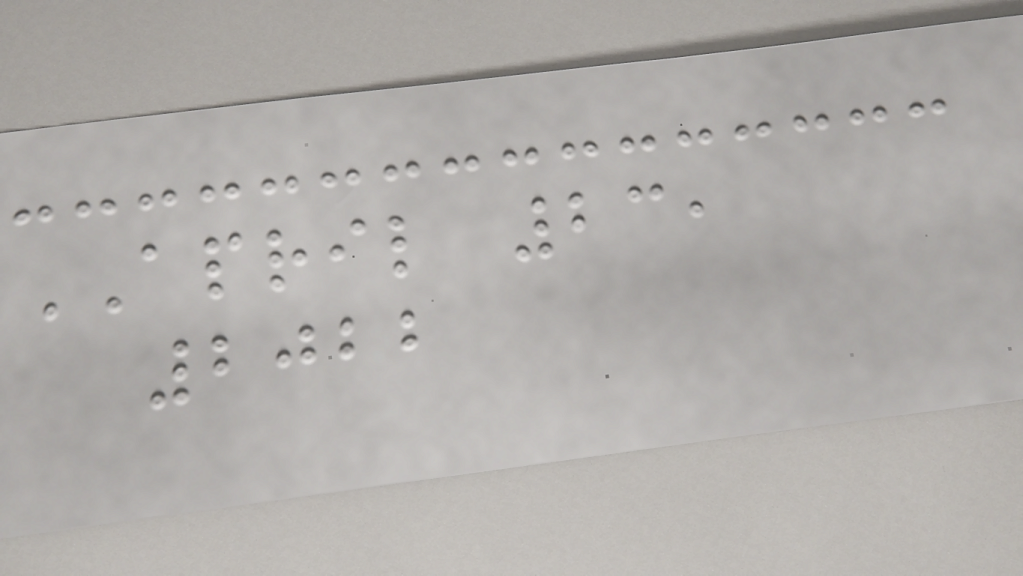APRIL 23,
2022
